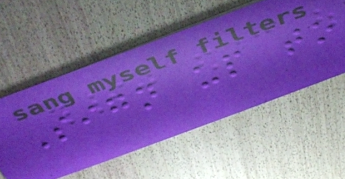Sign up to
